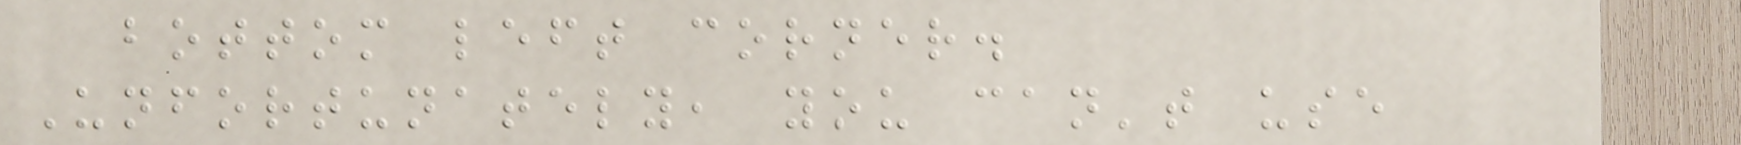bottom left corner.
Unfortunately, you can't use
